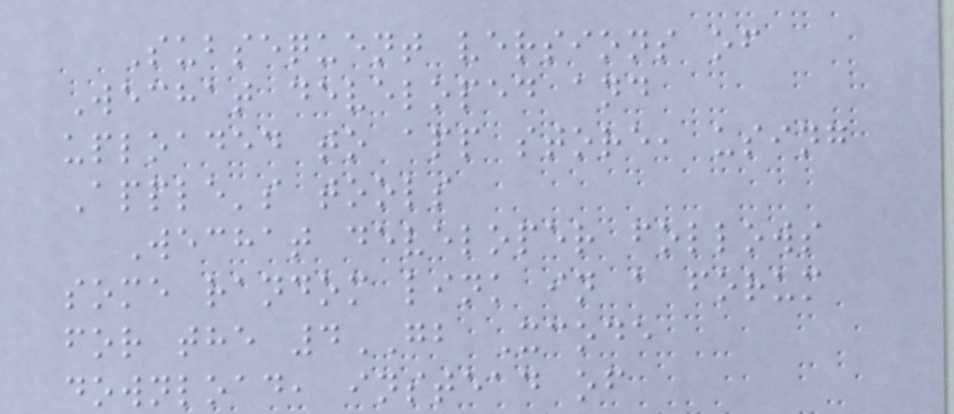Subsequent versions of
Wechat developed and
uploaded to app store, using
Apple's tools
Wechat developer follows
some random link in a forum
for the 4GB Xcode
download, instead of
